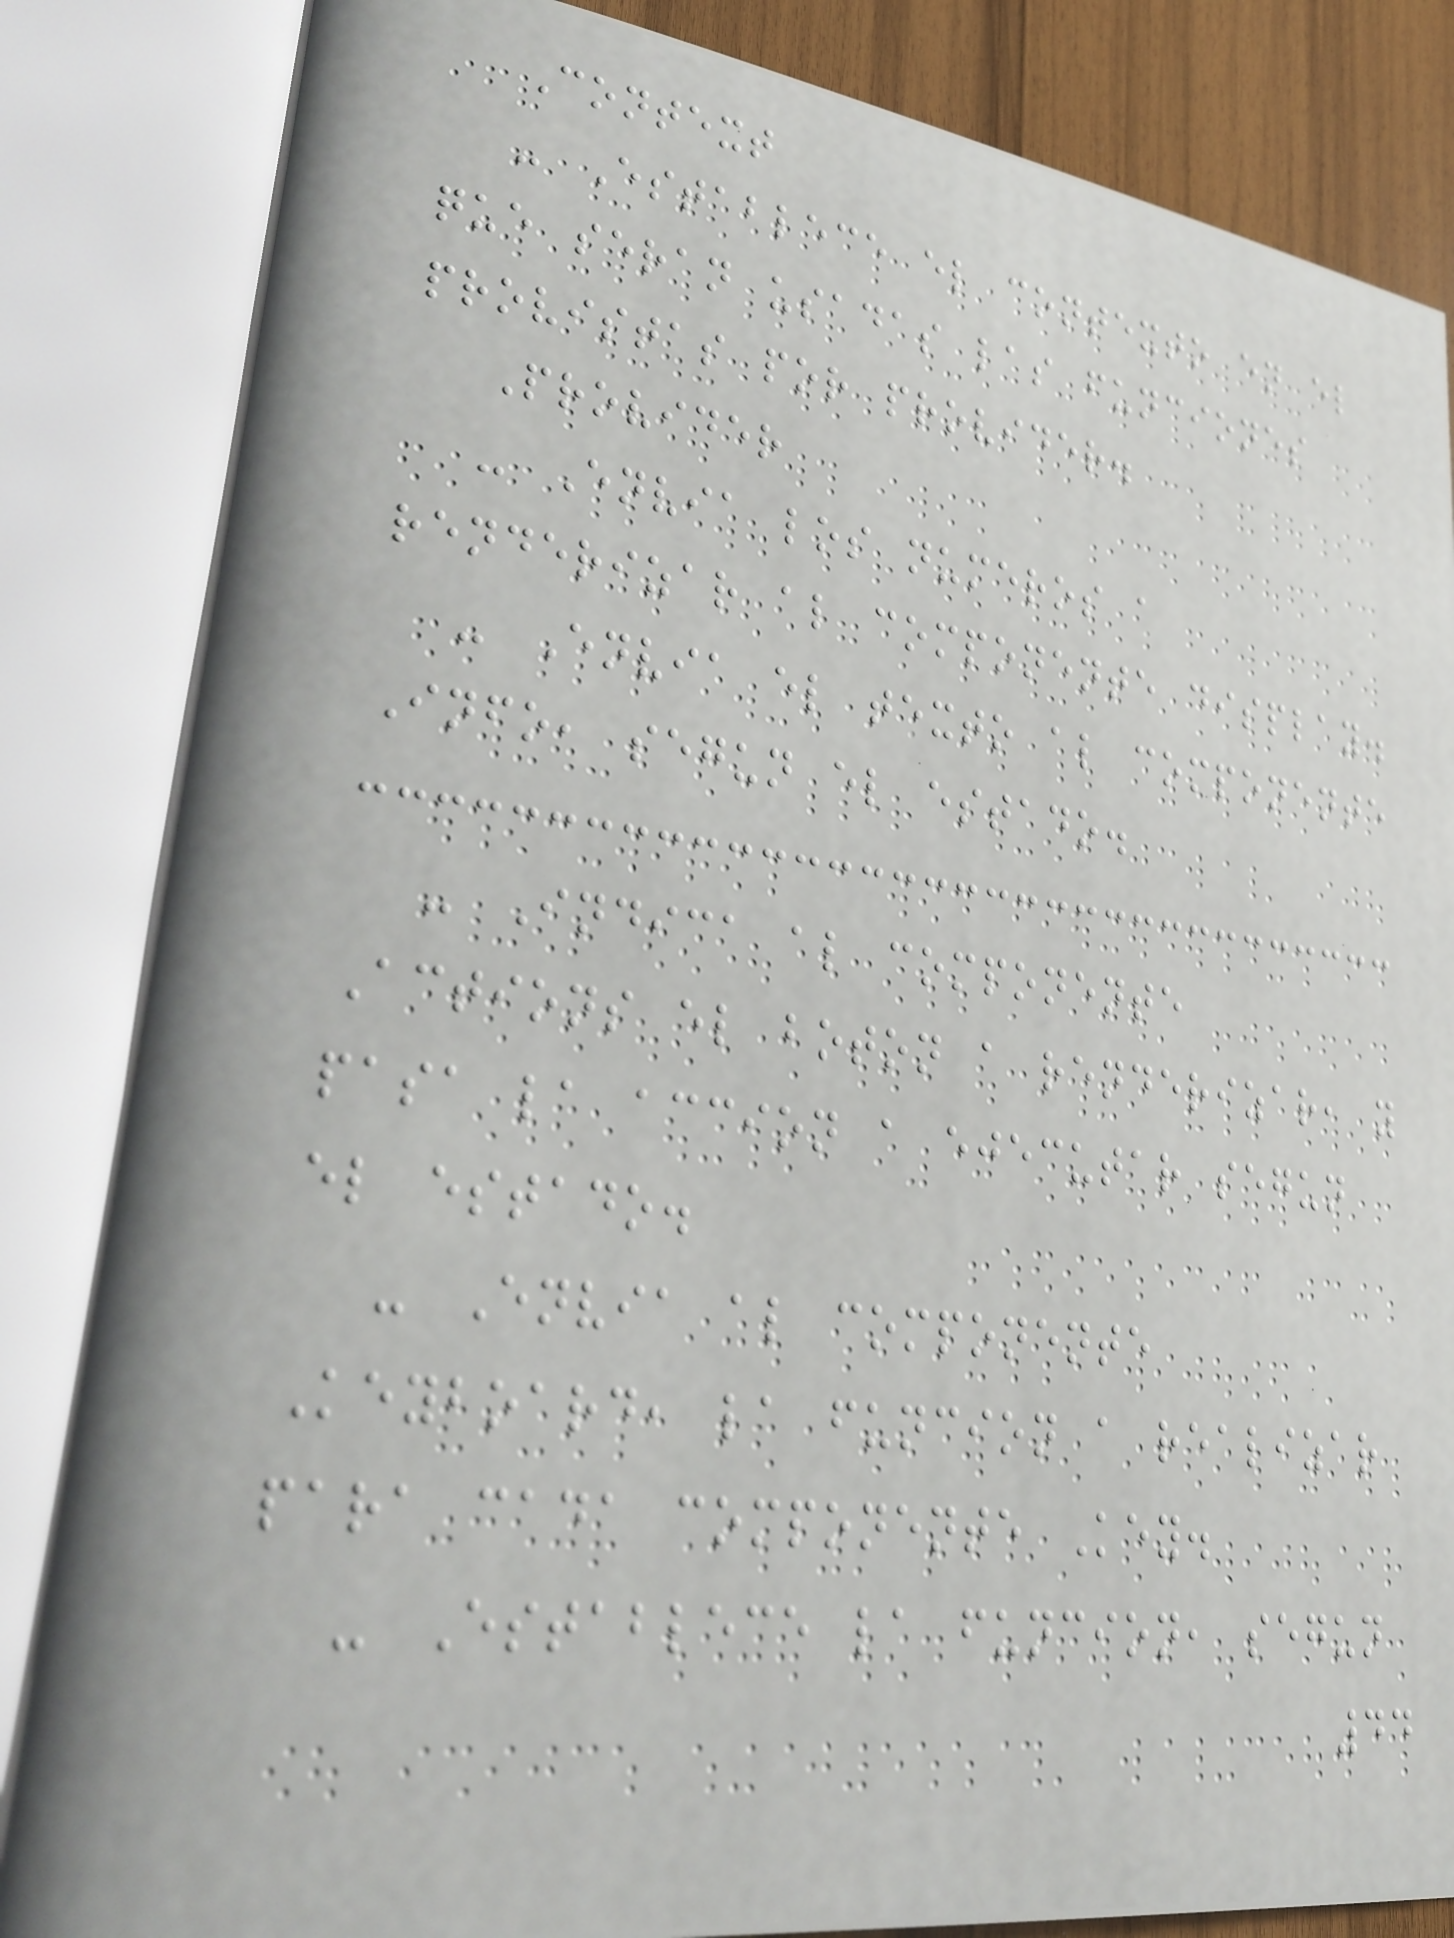Context
- Establece el contexto en el
que seran usadas las funciones
provistas por provider.
Provider
- Envia los numeros a
renderizar al componente display.
- Envia el texto al componente
Info, segun el estado.
- Indica al componente
Actions el boton a renderizar, y
pasa la accion a ejecutar segun
el estado.
- Envia al componente
Keyboard, la funcion a realizar
para cada componente Key.
- Establece la funcion, segun
44
